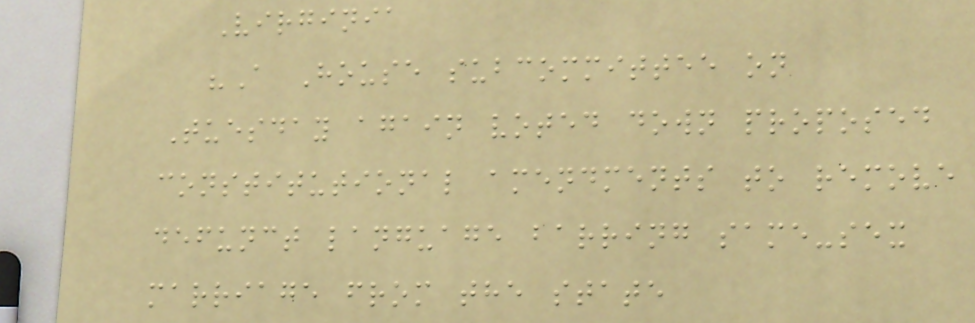Virginia
"A House subcommittee on
Tuesday again voted down proposed
constitutional amendments to remove
defunct language barring same-sex
marriage from the state
